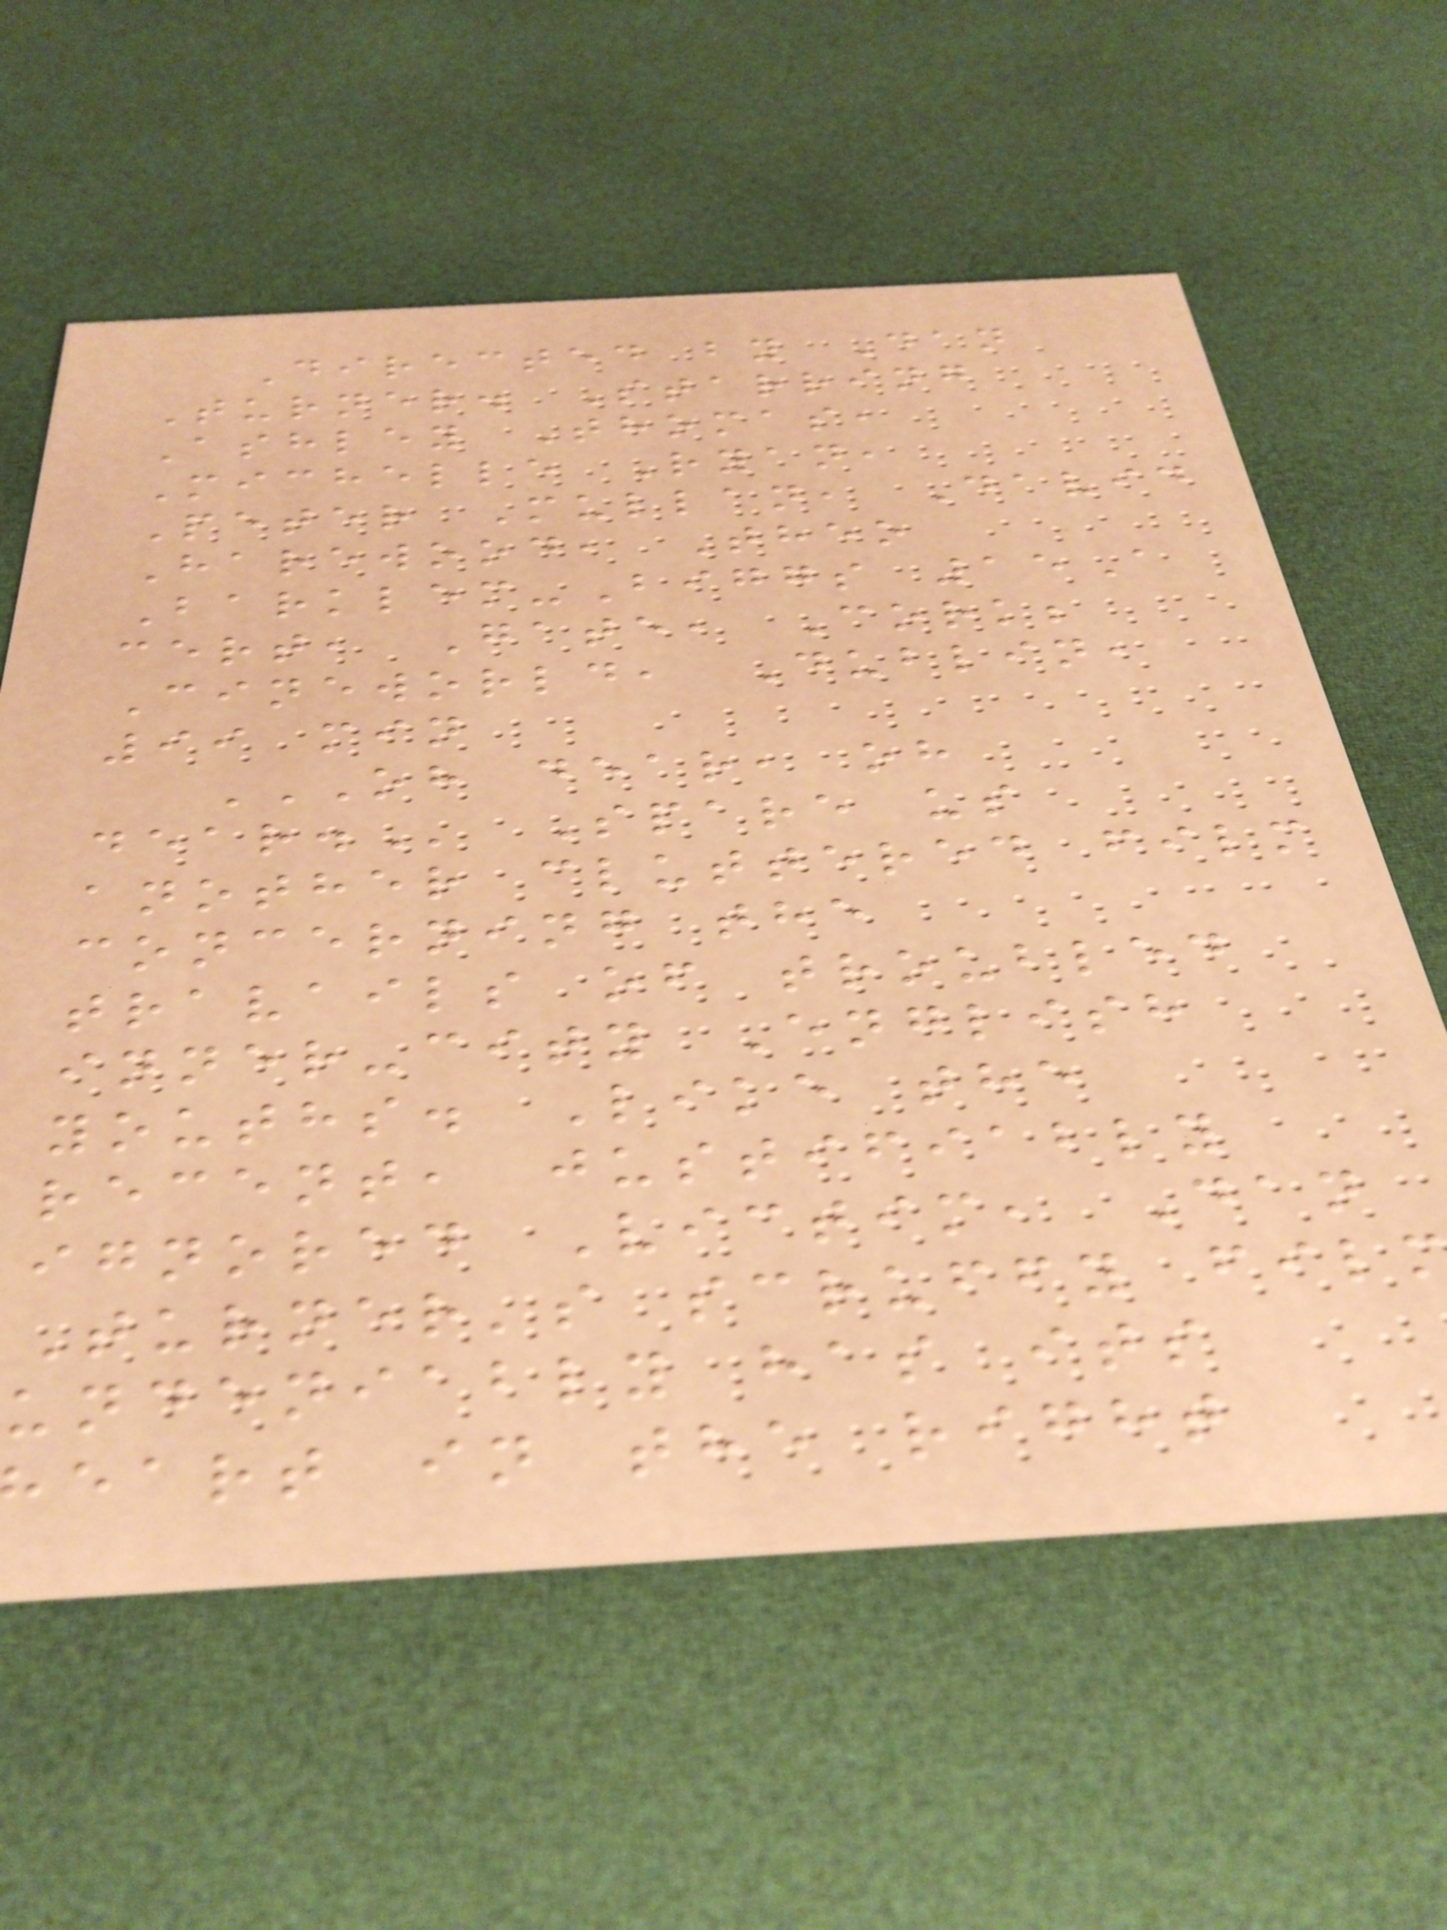Directed by Dan
Turner. Starring
Ashley Thomas,
Michelle Ryan,
Peter Mullan, David
Harewood, Theo
Barklem-Biggs 15A
cert, Gate, Cork;
Cineworld, Dublin,
99 min
OH DEAR, OH
Spare us
another cluttered film
concerning the
travails of troubled
inner-city English
youths. Like the
recent, justifiably
ignored Victim, Dan
Turner's scruffy fil
undeniably has its
eart in the right
